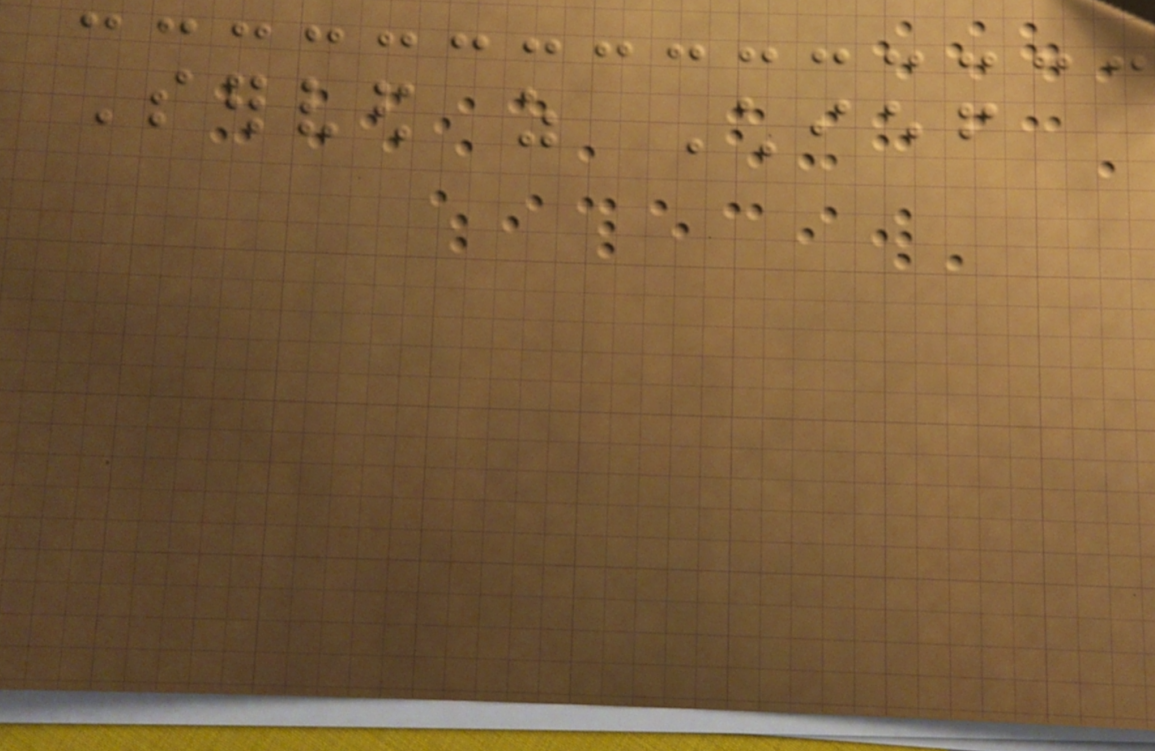Served as Chief
